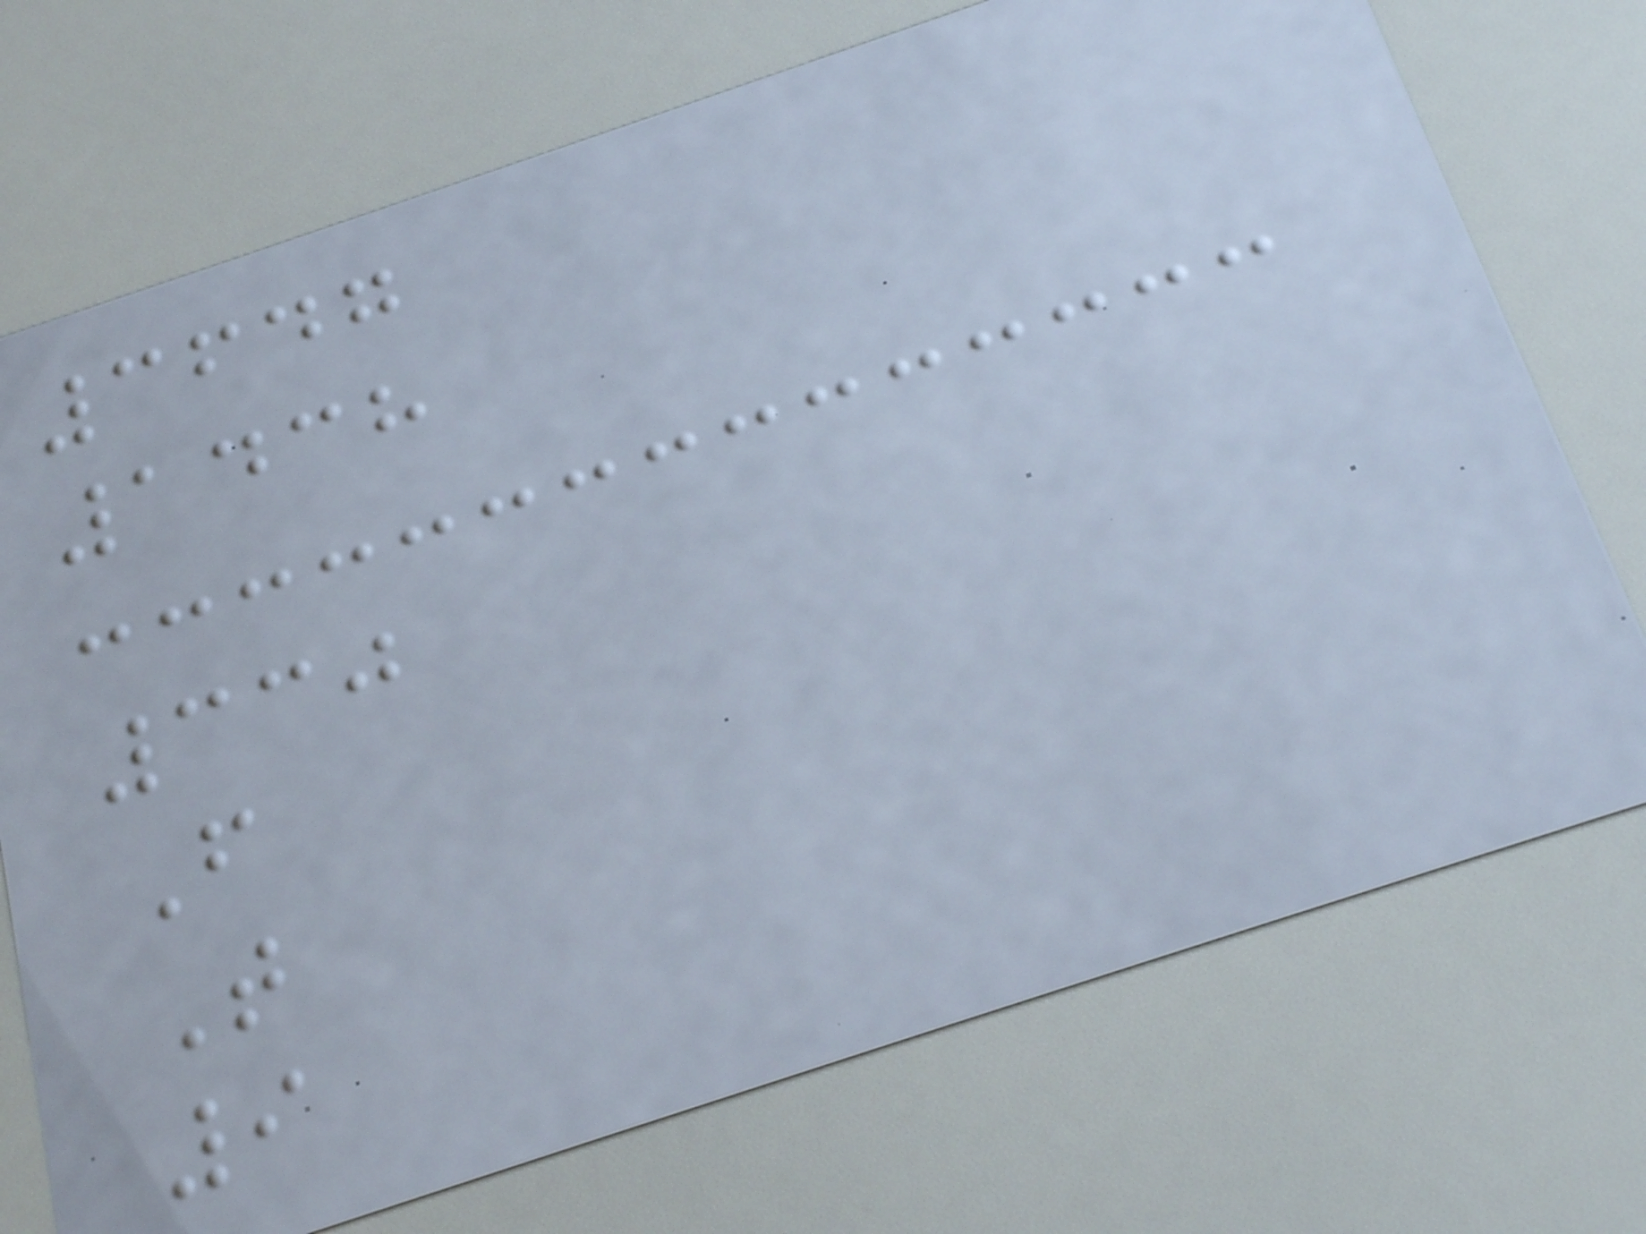3647
1438
330
F
T
9
